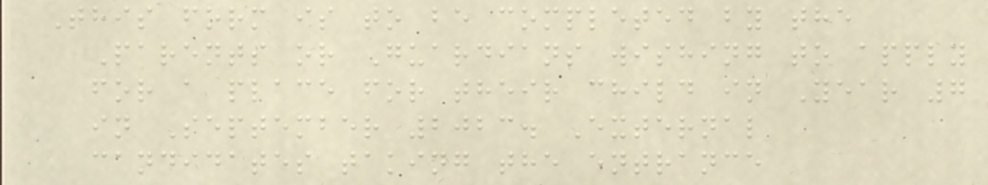This form is to be completed by the
Parents or Guardians wishing to apply
for a place for their child in Year 7
in September 2023. External
candidates taking the entrance
